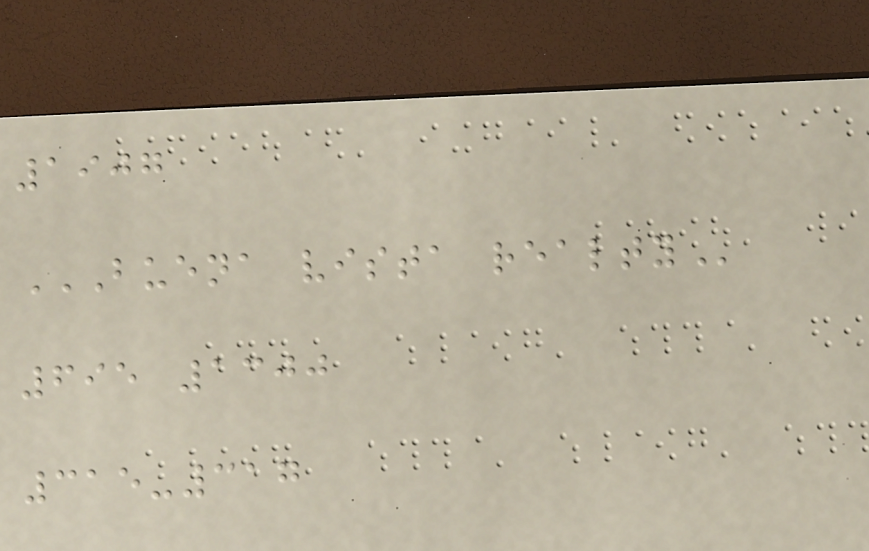1907
BUENA VISTA REALTY
695 1300
315-317
